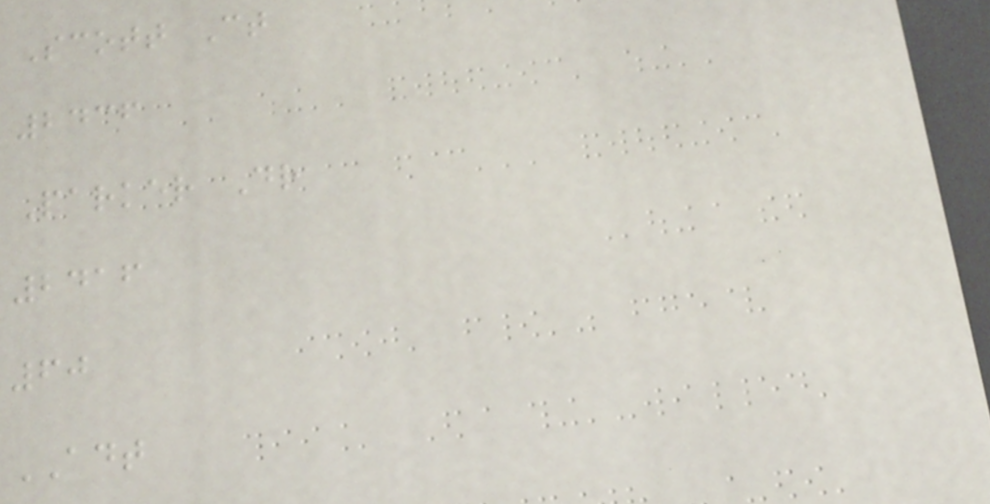Scott Ct
2436
Parker Dr
2416
60
ADT
